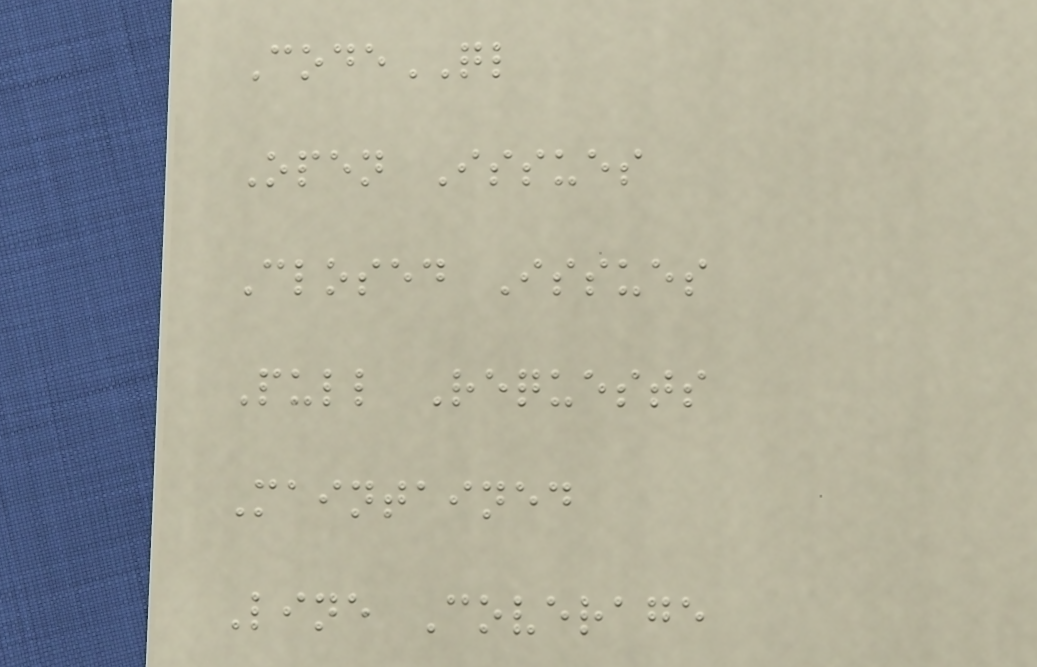CodeQL
Open Issues
Closed Issues
Pull Requests
Maintained
Line Coverage
